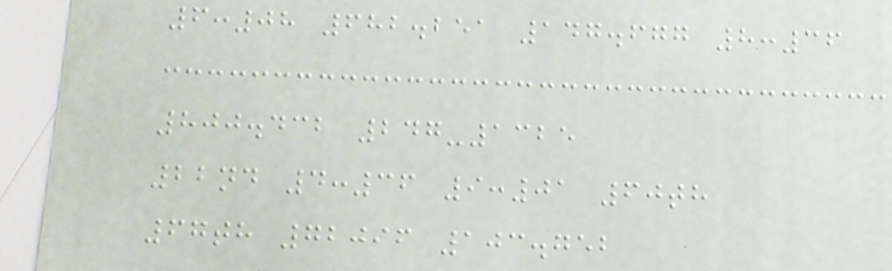6:08 682.251 147.677 8:36
800.432 247-1325
22nd 4:36 9:01 60th
67th 72096 103.752
